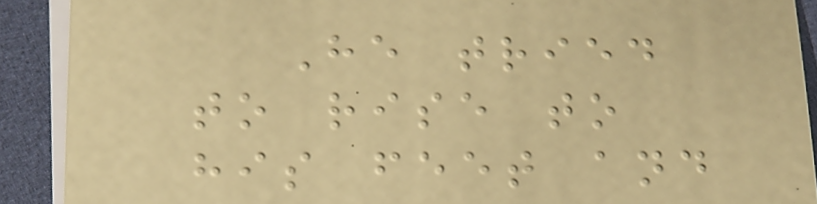He tried
to rise to
his feet and
